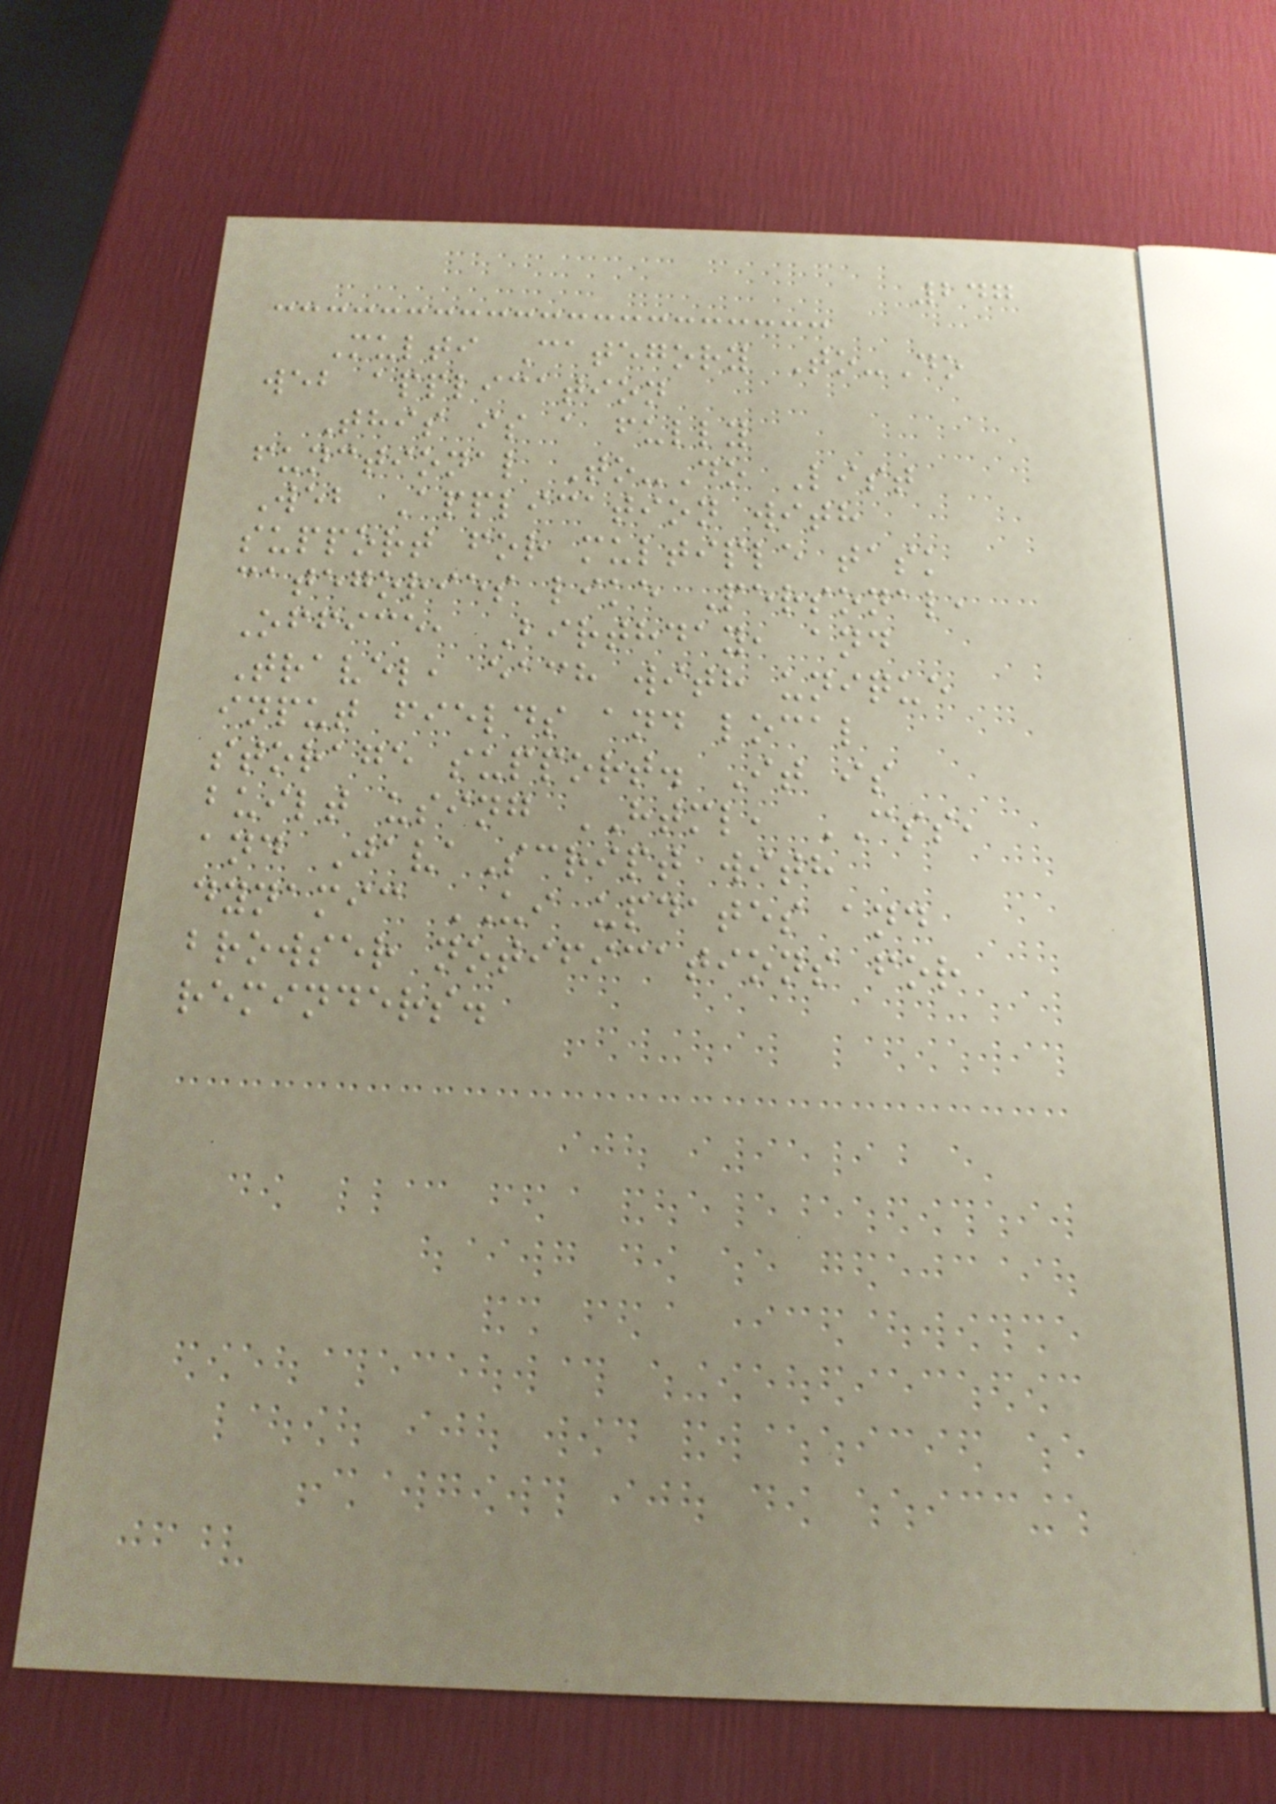247
Multi Category To-Do
web application
This is a fully
functional To-Do List
Web Application with
support for multiple task
categories like Personal,
Office, Birthday, and
Travel, each with unique
input fields and local
storage support. It is
built using HTML, CSS,
and JavaScript with
dynamic UI updates and
browser notifications for
reminders.
